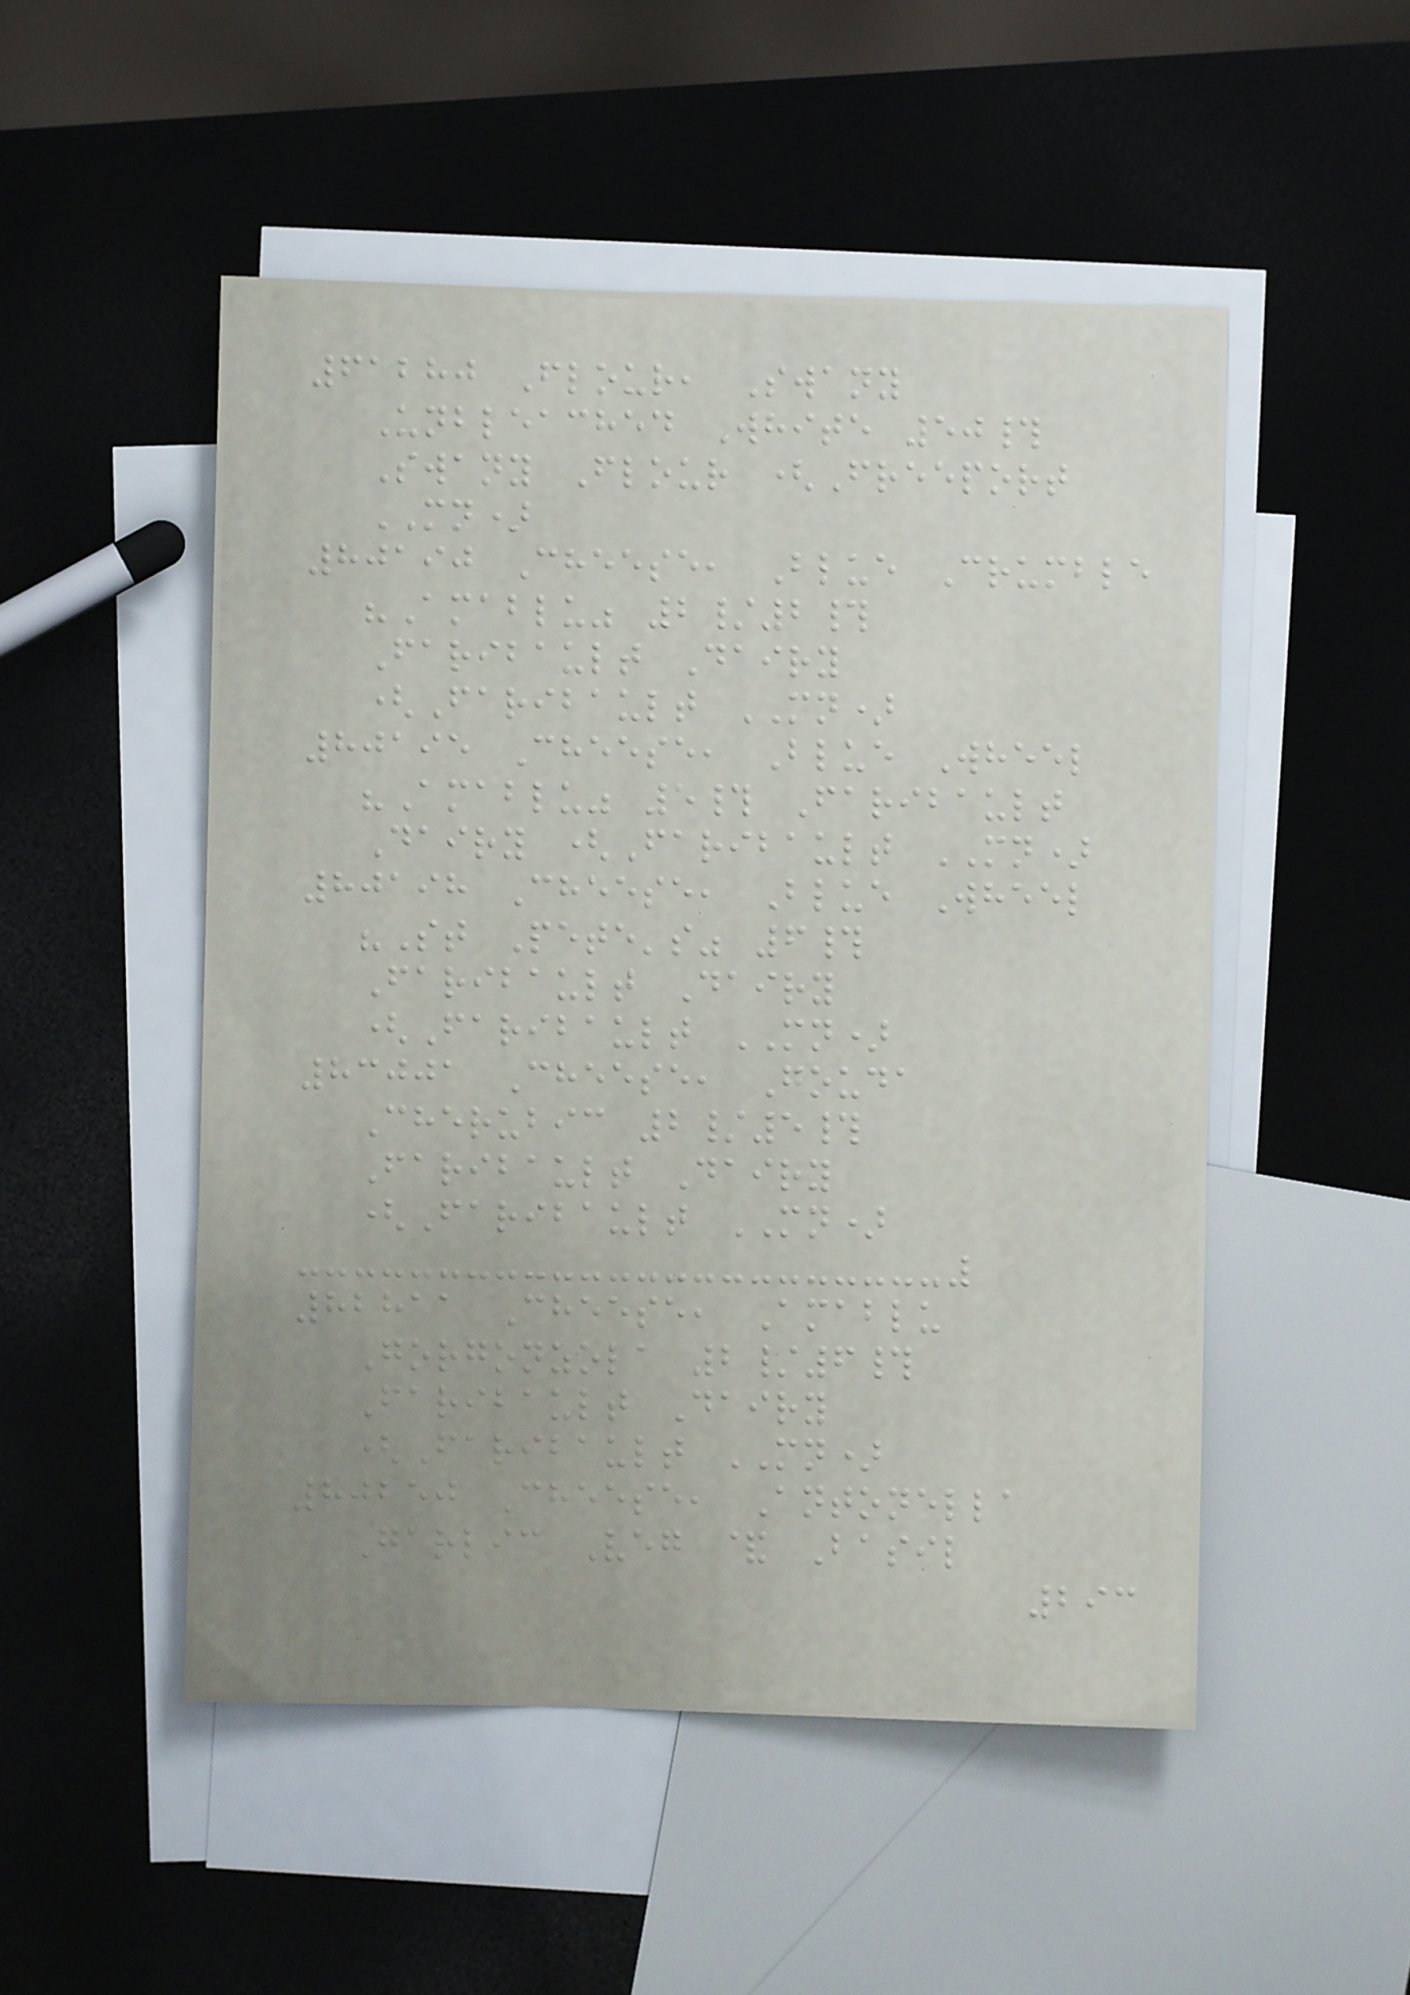61280 Flour, Swany
Unbleached White 50#
Swany Flour (Freeport
MN)
80190 Cheese, Blue Crumble
"Amablu" 2/2#
Faribault Dairy
(Faribault MN)
80195 Cheese, Blue Wheel
"Amablu" 5# Faribault
Dairy (Faribault MN)
80198 Cheese, Blue Wheel
"St Pete's" 6#
Faribault Dairy
(Faribault MN)
83001 Cheese, Gouda
Cherubic 2/5#
Faribault Dairy
(Faribault MN)
82811 Cheese, Amablu
Gorgonzola 2/6#
Faribault Dairy
(Faribault MN)
80250 Cheese, Antonella
Garlic Veg & Basil
293
